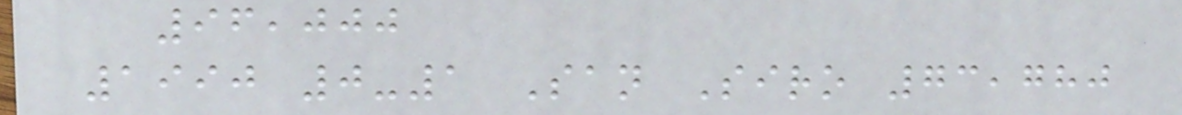96,000
1990 0-1 San Siro 73,780
